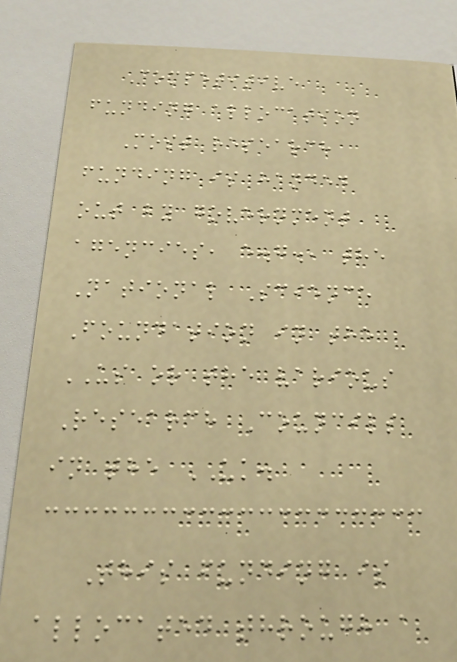Competitive
funding allocation
Most research
funding is handed
out by government
agencies, e.g., the
National Science
Foundation in the
US or the various
Research Councils
in the UK.
This funding is
allocated through a
